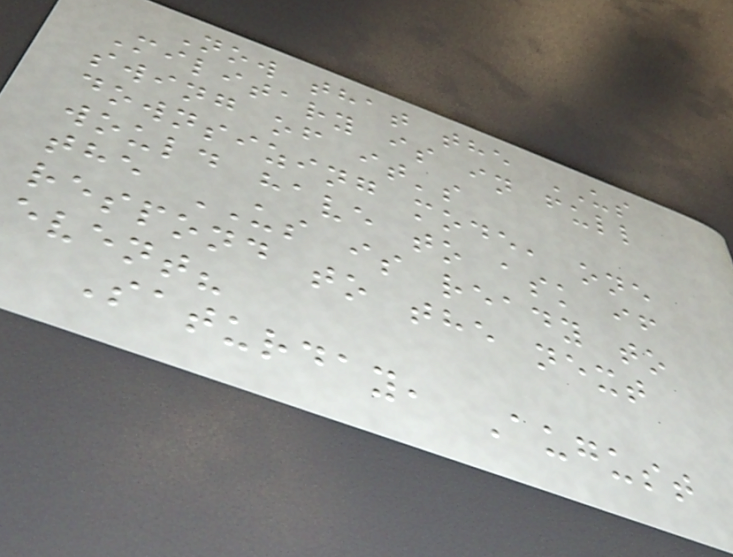Now that the US
Military is in full
swing of it's
downsizing mode, one
would have to ask if
the US is ready to
respond to the next
event?
Saturday, August
